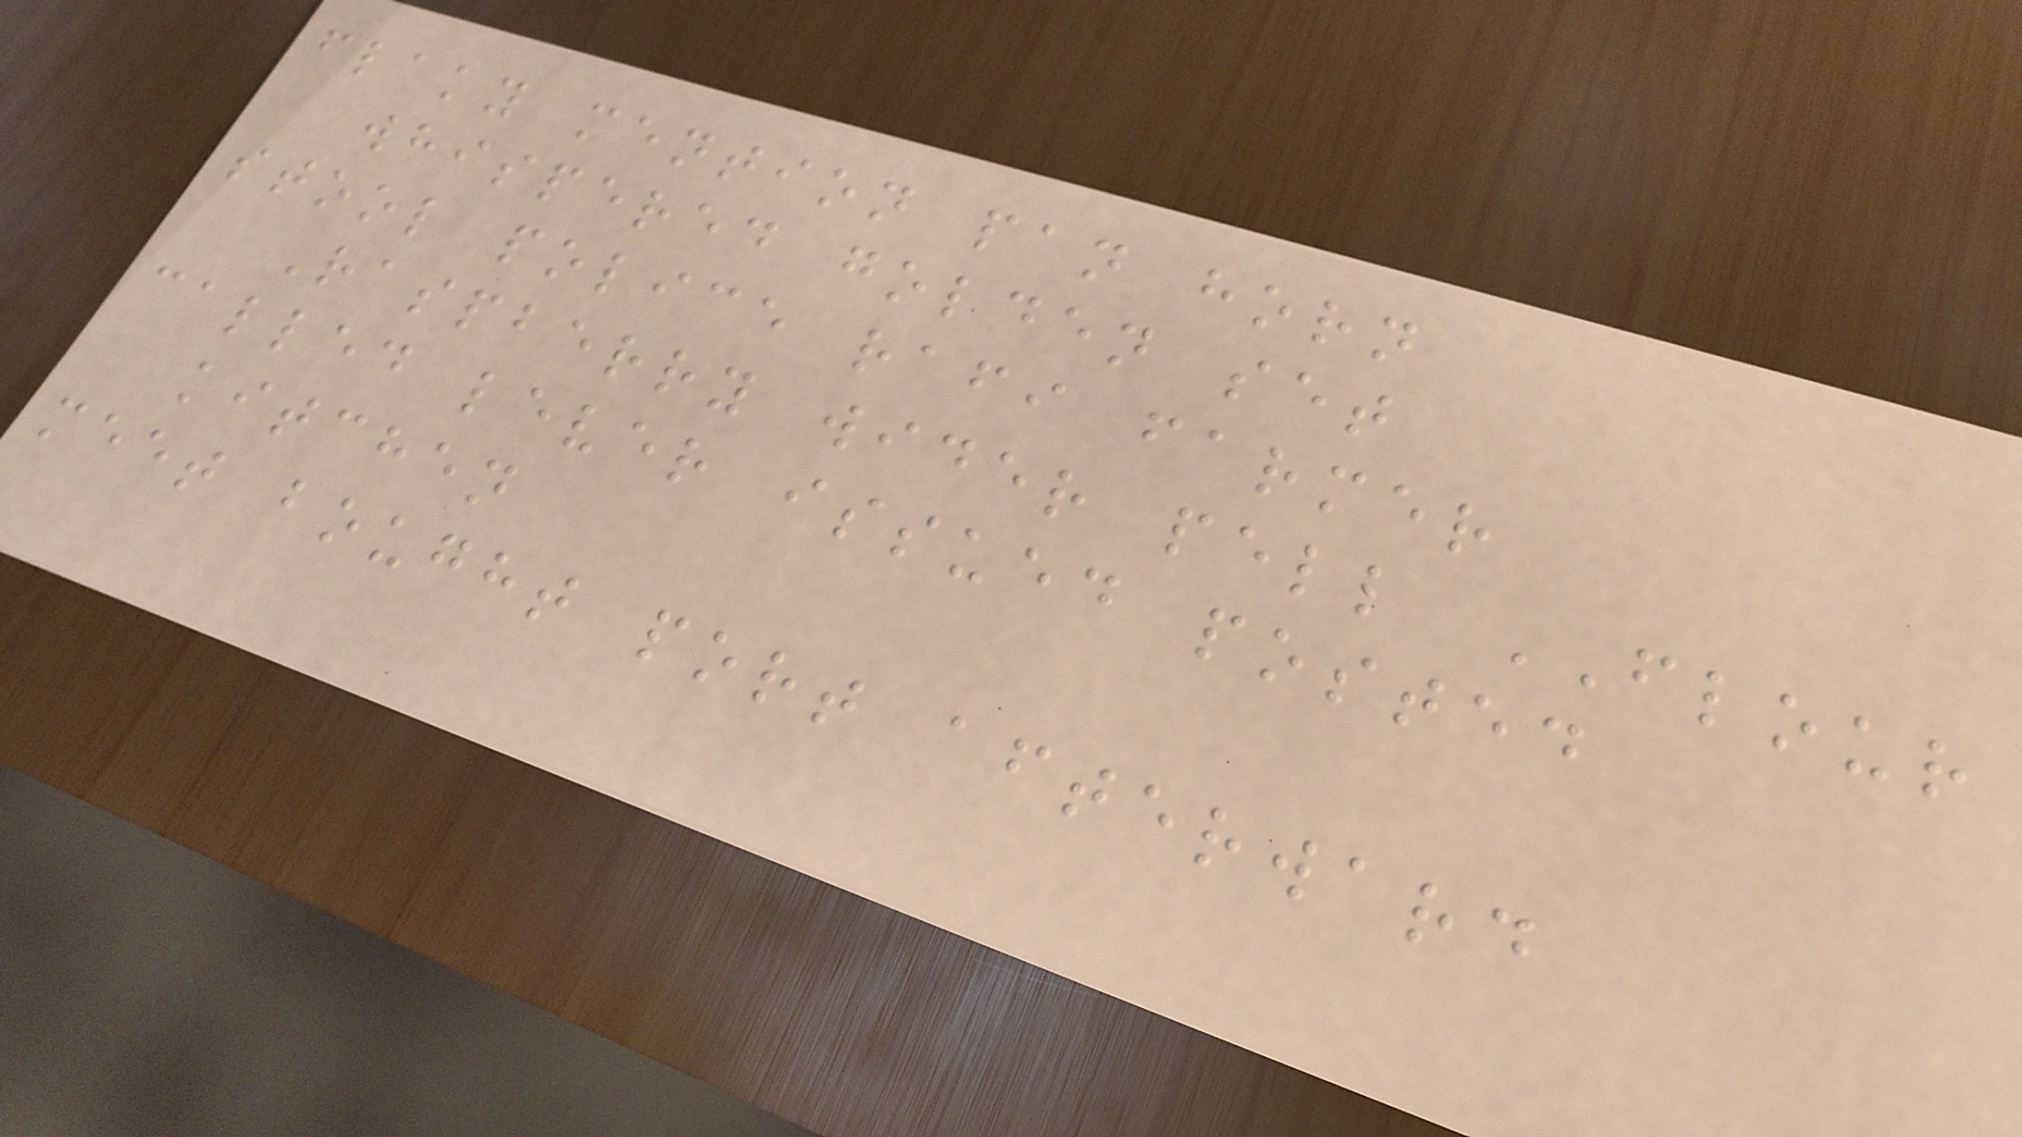flaky mention pan horn
whispered golden set
stool police rafi farmer
Raspberry wider pell FLOUR
called lever issued posted
kitchen
meet bought port afterward
